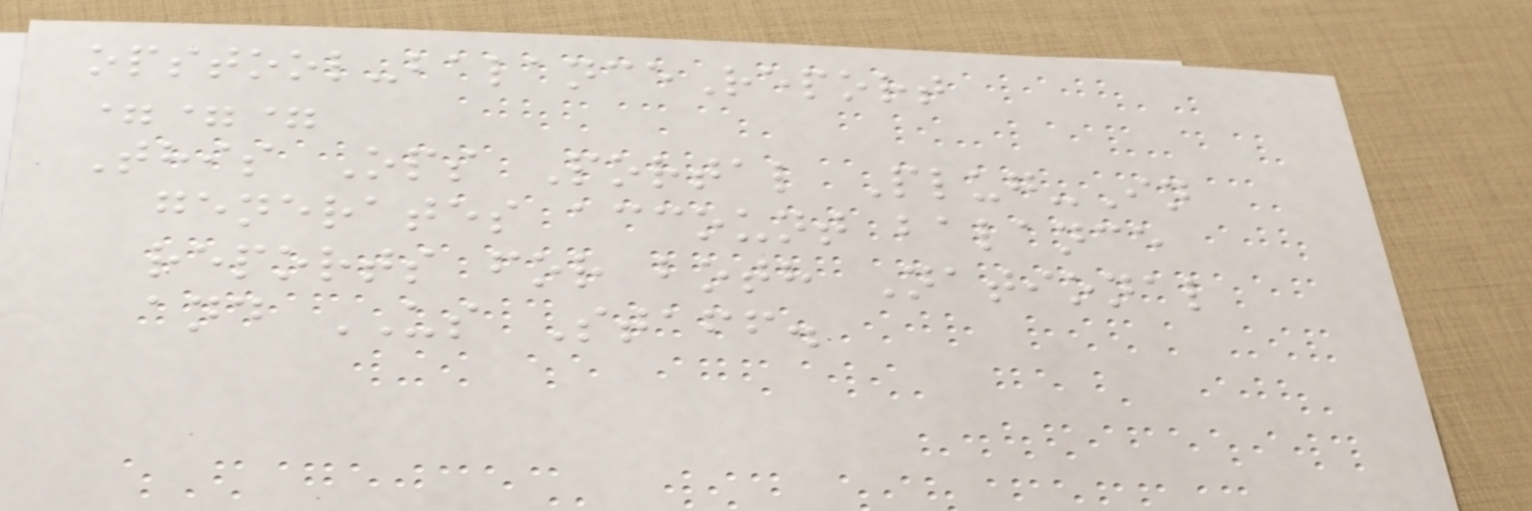opstool-balanceReport
===
This Ops Portal Plug-In
generates account balance
reports for both National
and US Staff.
